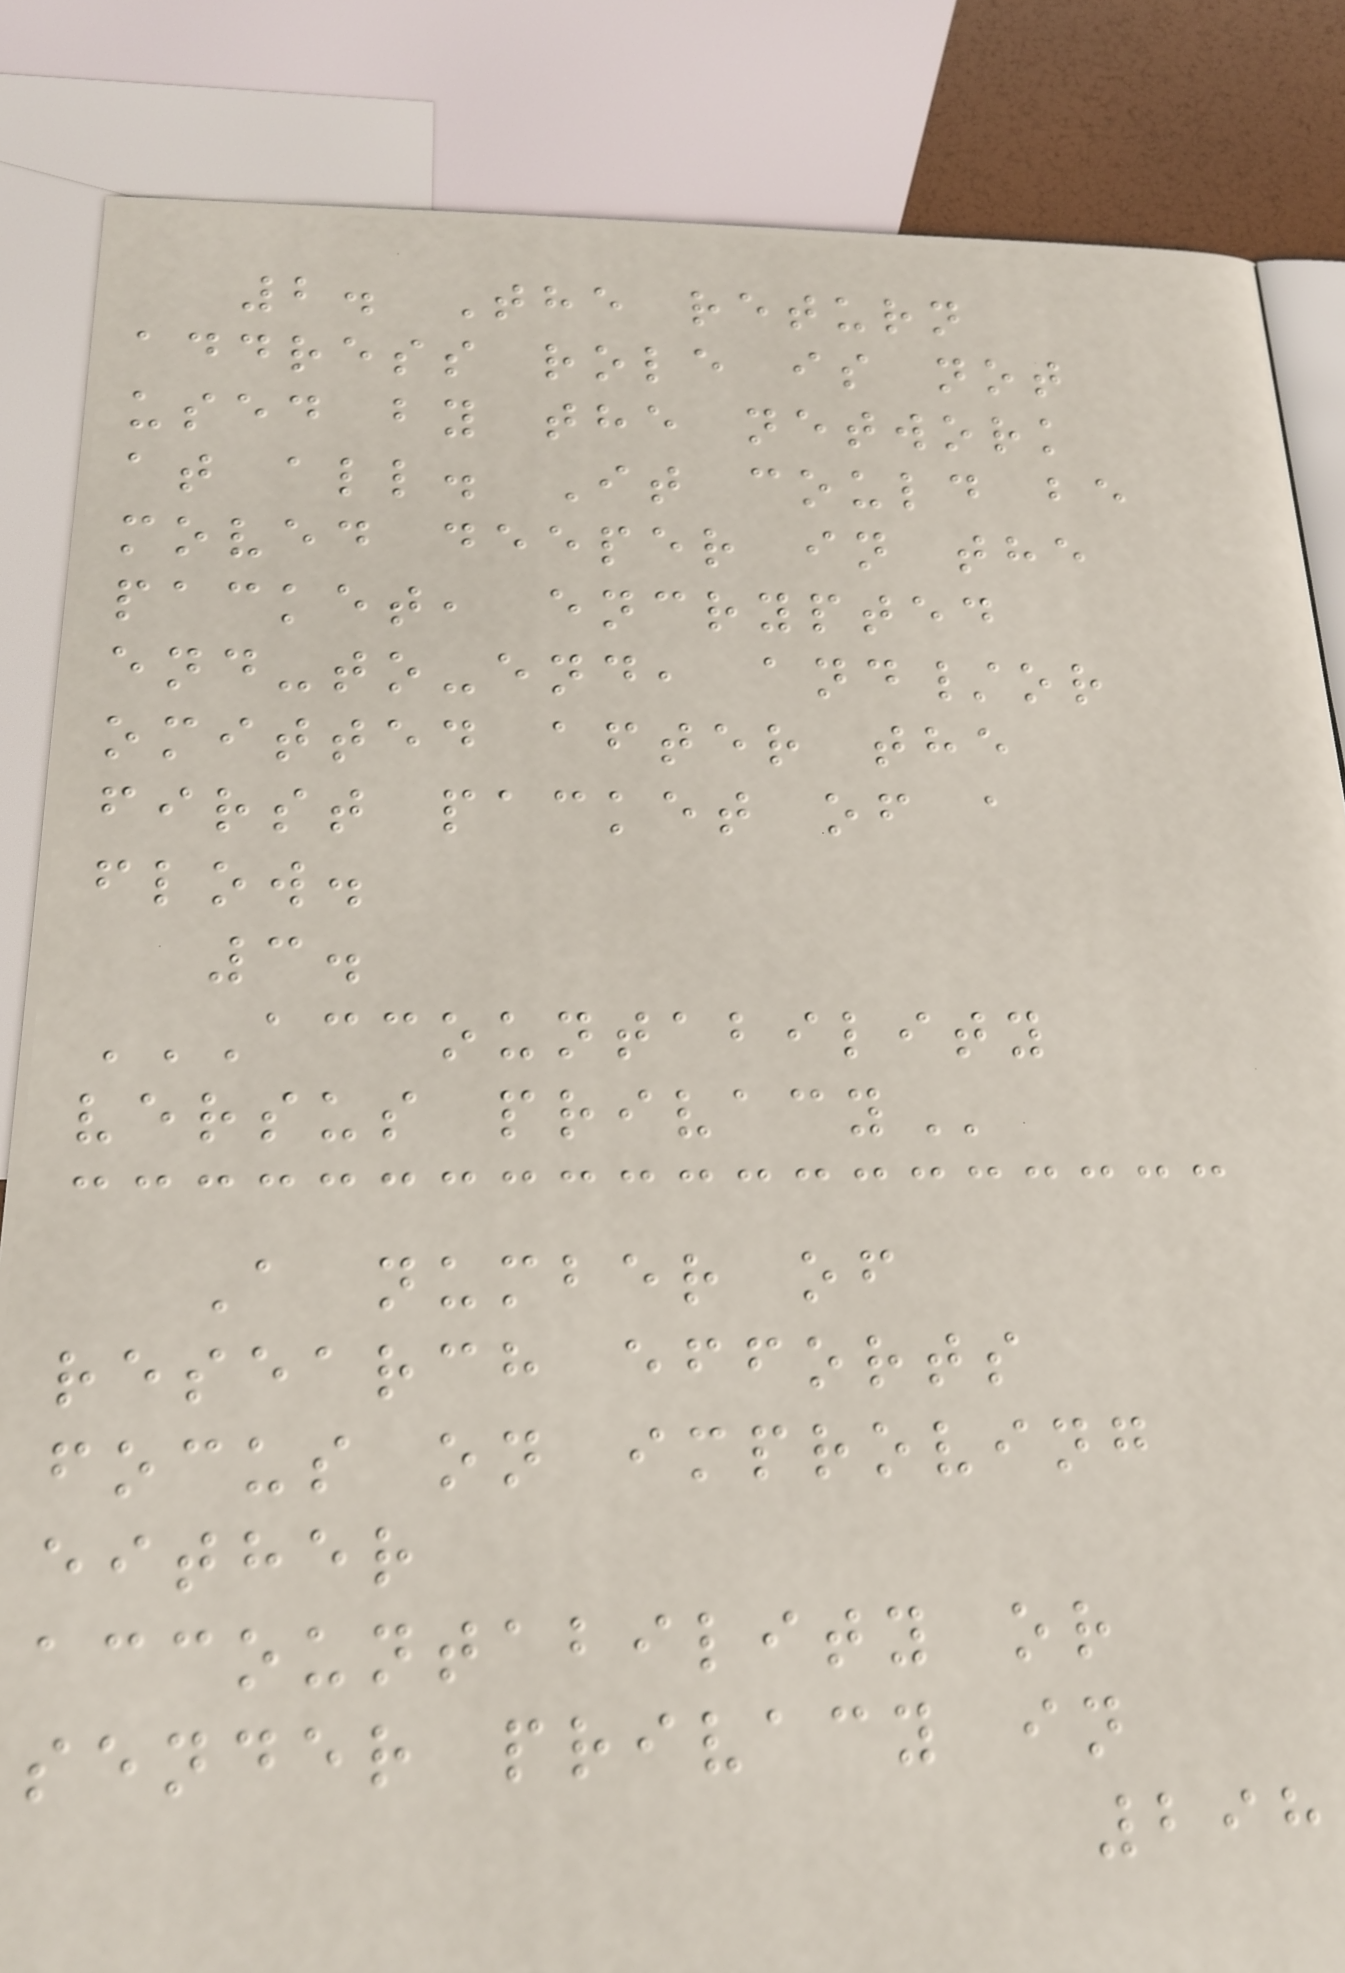2. The return
address role is not
used by the network
at all. It could be
moved deeper in the
packet, encrypted
end-to-end, and/or
omitted after the
first packet of a
flow.
3.
ACCOUNTABILITY
VERSUS PRIVACY
A number of
research efforts
focus on improving
either
accountability or
sender privacy in
298
